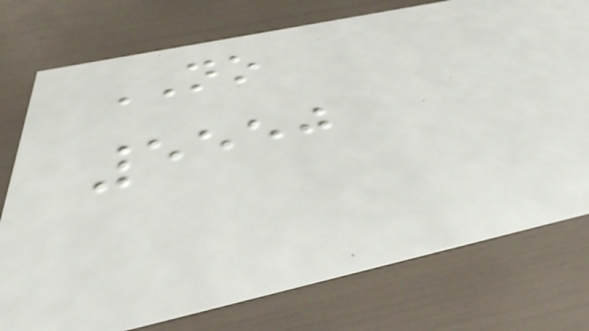NO
5550
